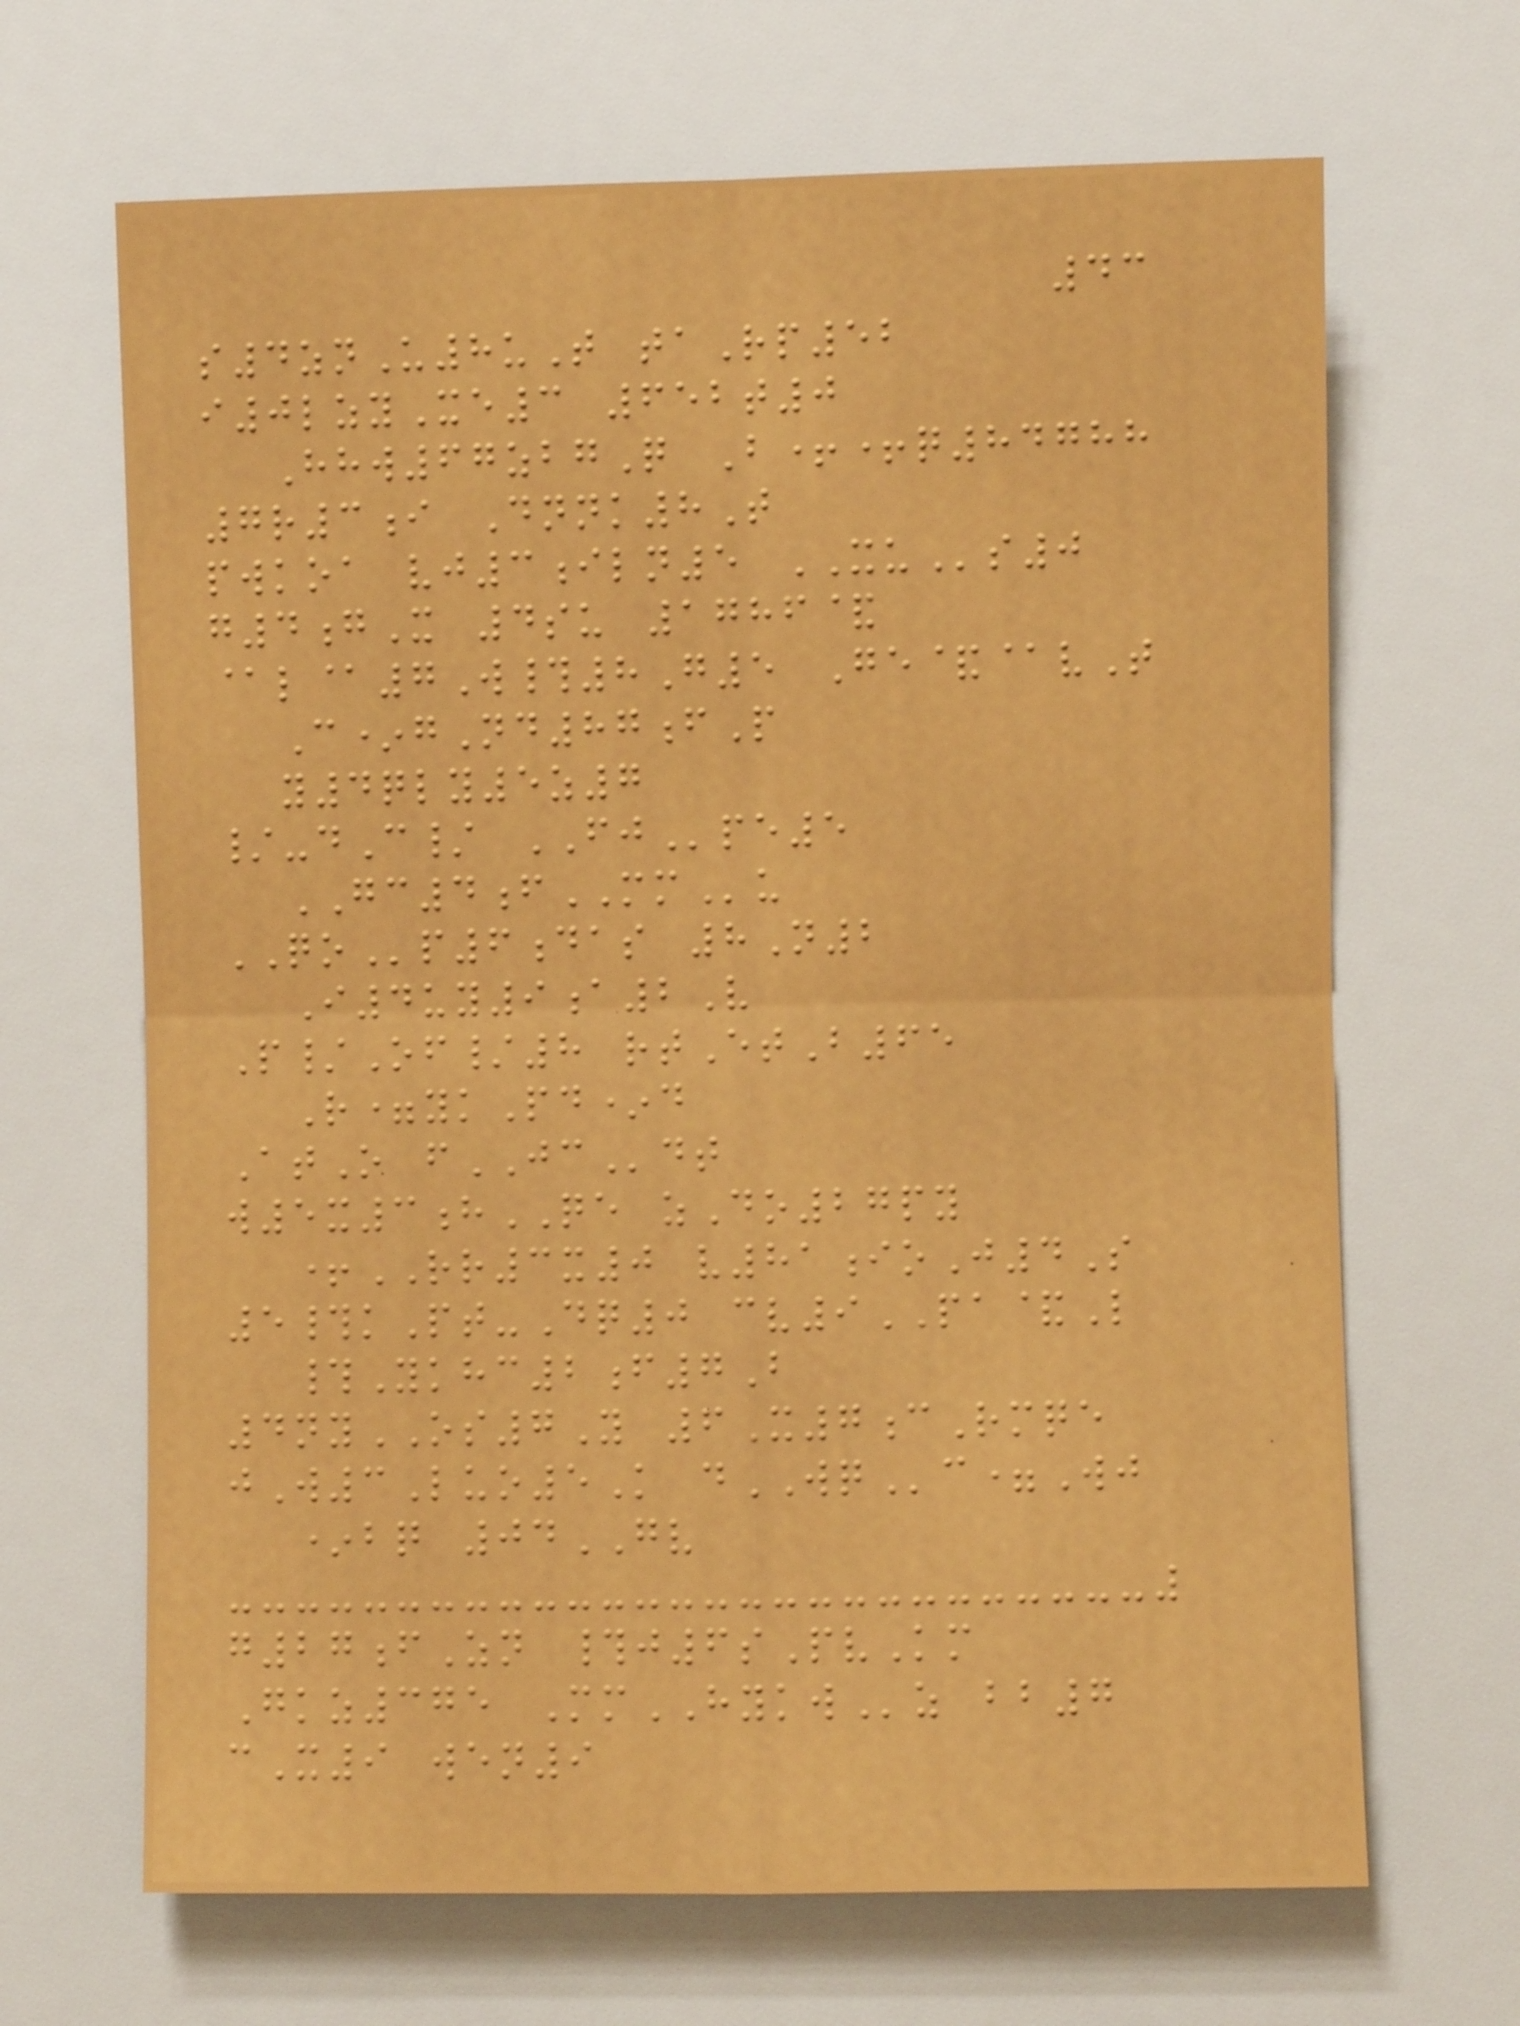43
s4znU8uT taRp52
i0lzyXe3 652t0
Hhw67zbgQ B++q84788
7r3i Dnnk8T
pwkoa vj3iln5 XUs0
g4gX 4su 1786&
@l@7W#8G5 Ge&@vT
C*gNd87fP
y4qly5z7
/-dC/ FJpe5
GC4fMMu
QOp6das 8N2
I4uy9a2V
P/Of/8 rtEtB65
R=ykPd*d
AtO fJCdt
w5x3hQE zDo27py
+RR3x0 v81ioJ4S
5#kPt-Dq0 cv9PA&L
#Ykhc2f7B
4nyOS7Y 6X7cRmqe
jW3Luo5K dWQc=Wj
*bq 04GV
g27fZn #j6sPvKm
Gkz375 MmHYKWz bb7
cX9 wen9
